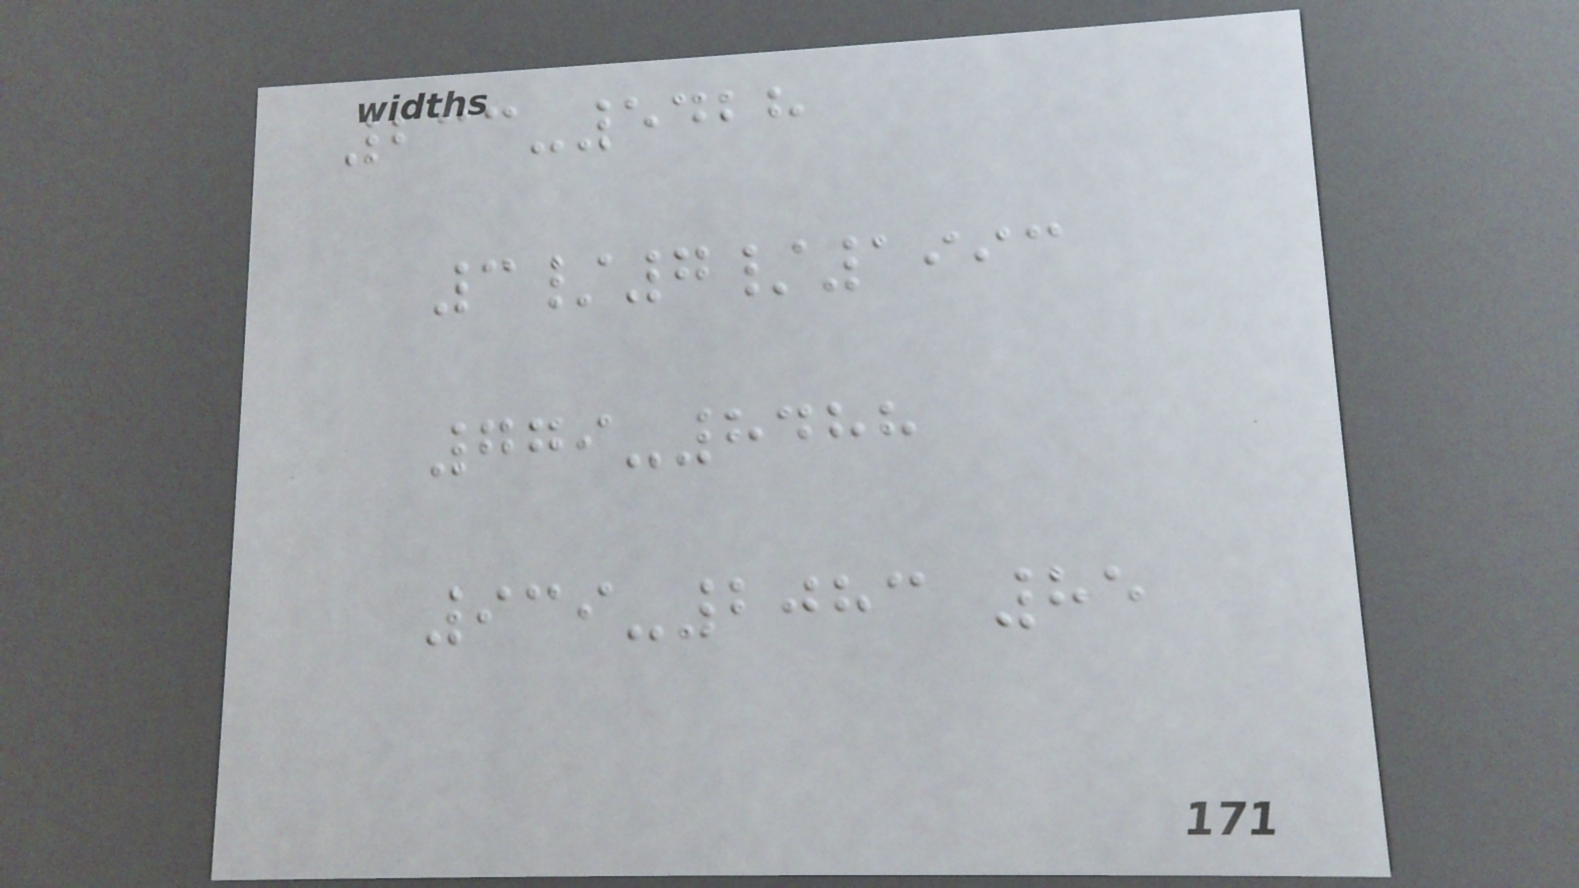233-5428
3/7/1993
779-8488
939-2083 85
